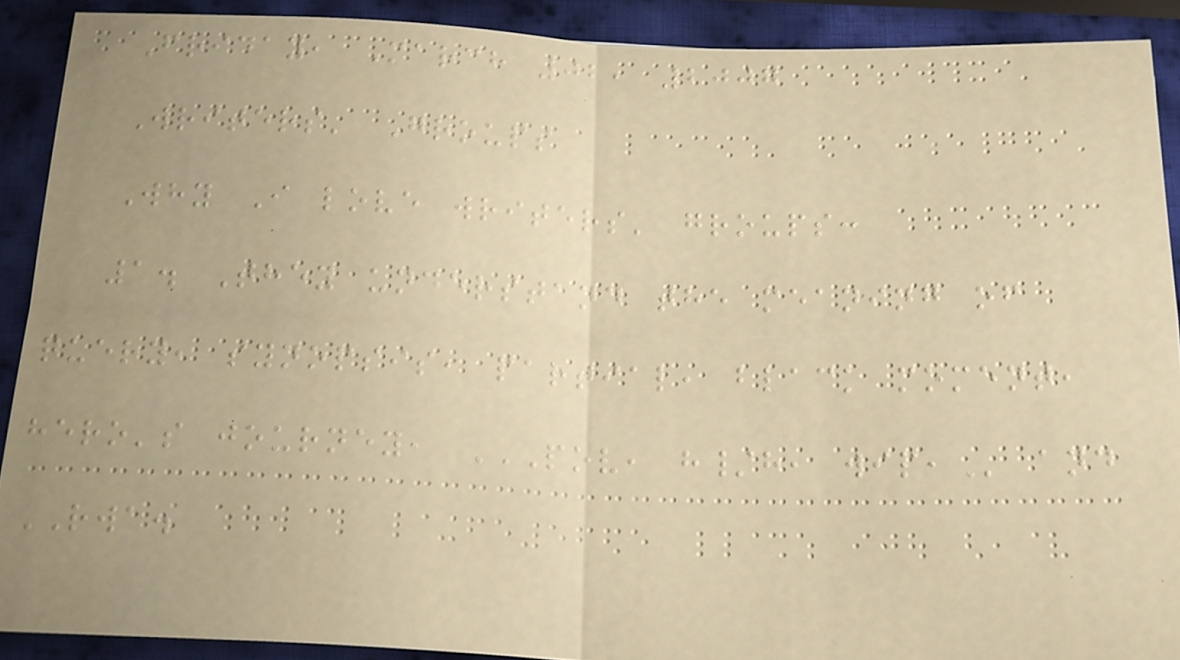Friday, March 02, 2007
Writers' Groups
Why I love writers' groups:
1. They understand the meaning of
query, synopsis, partial, black moment,
hero's journey, POV, H/H, WIP, and
RWA.
